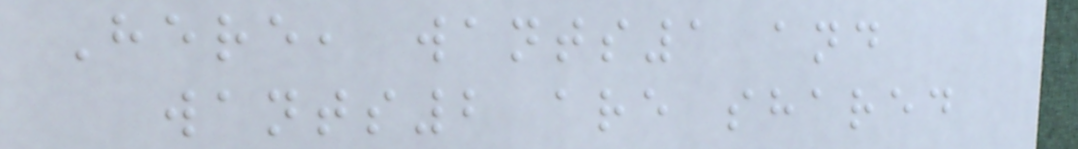Here, wants1 and
wants2 are shared
